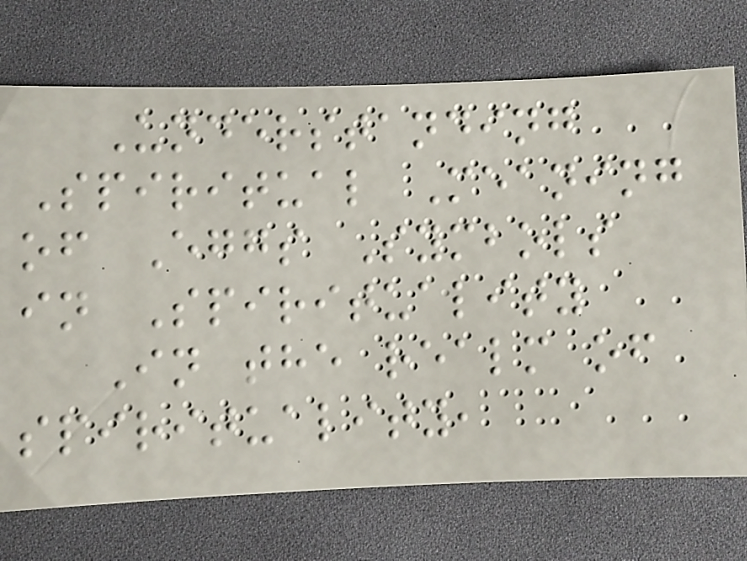Understanding
Spiritual Meaning
of Eggs Symbols
in Spirituality
In the realm of
spirituality,
